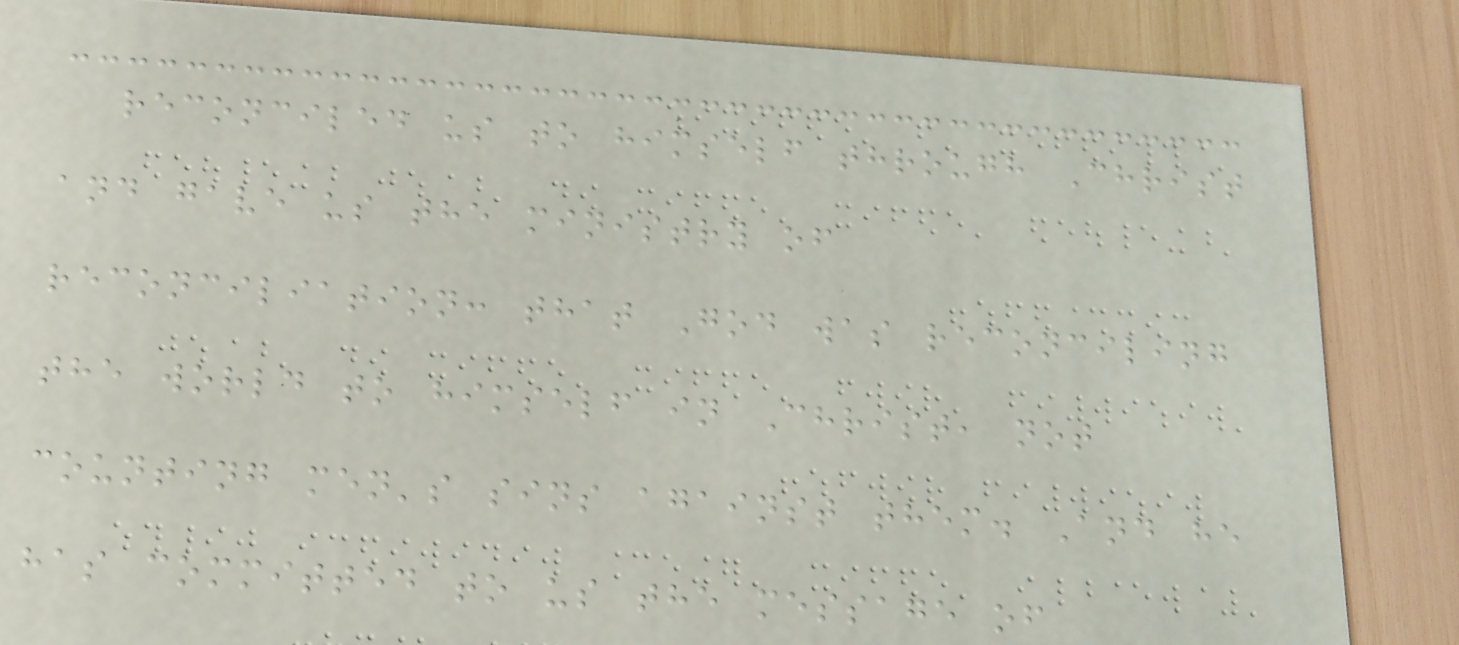reconciled us to himself through Christ
and gave us the ministry of
reconciliation: that God was reconciling
the world to himself in Christ, not
counting men's sins against them. And he
has committed to us the message of
